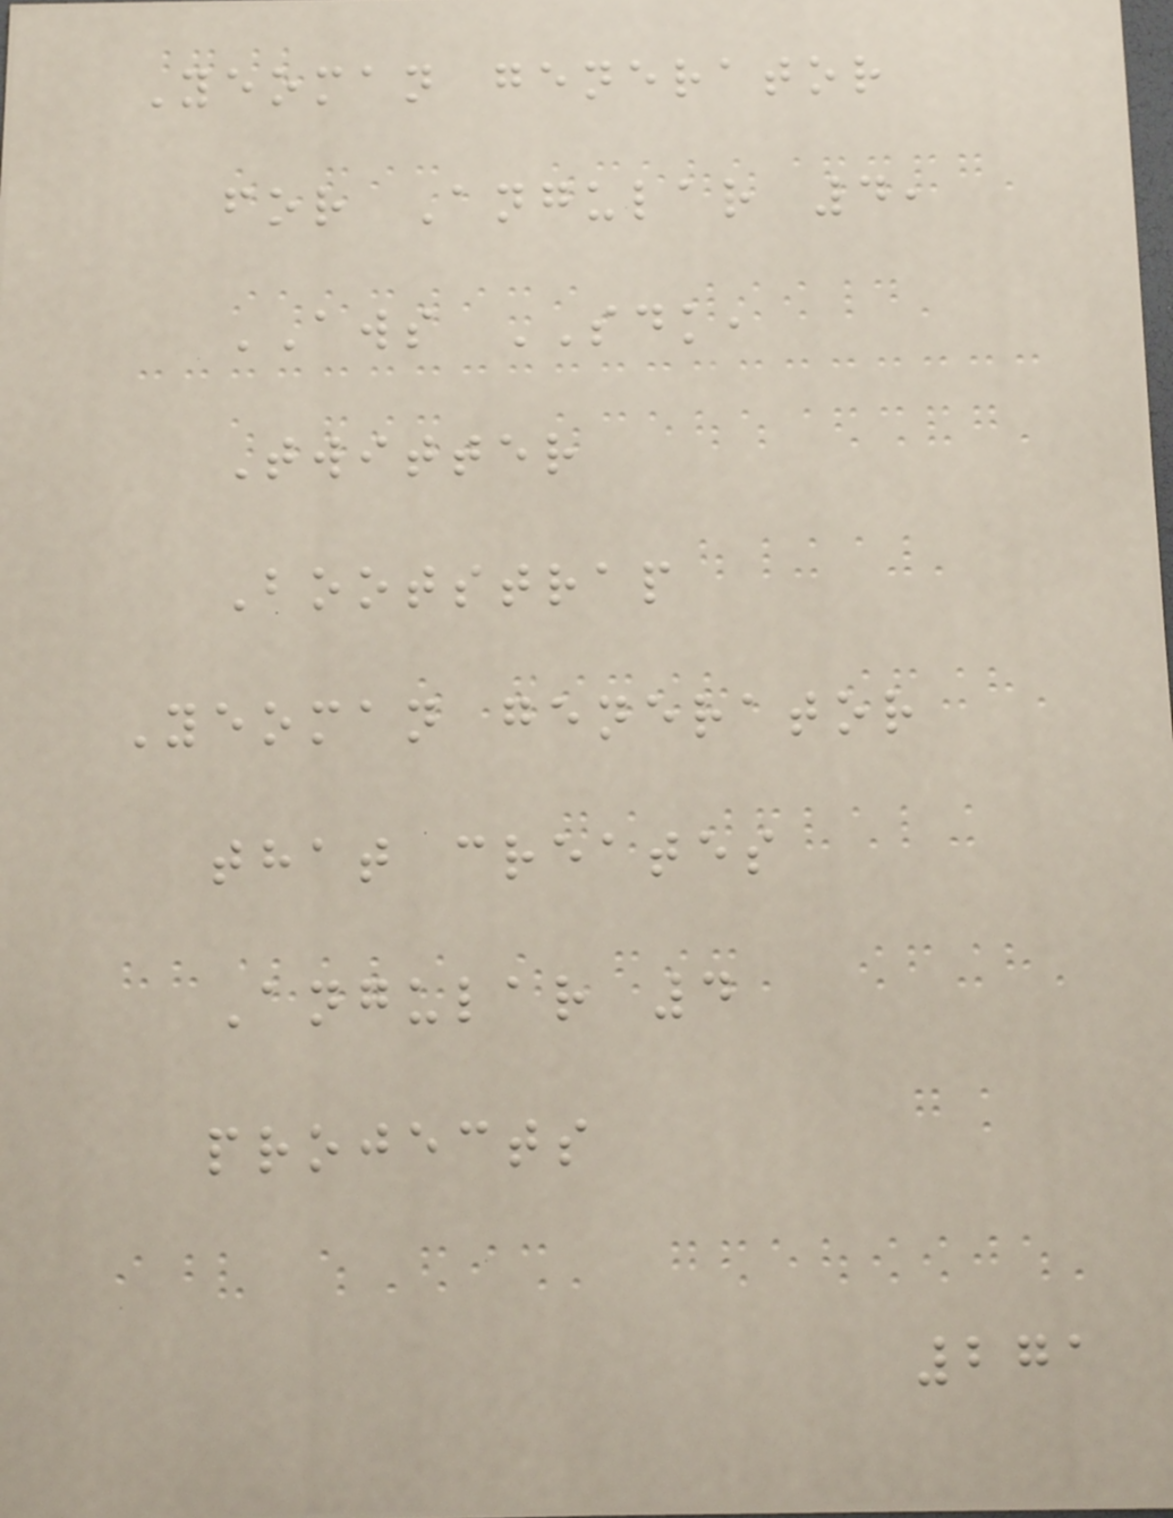Yeoman generator
for Angular 4,
AWS SDK,
Twitter
Bootstrap
Yeoman generator
that creates
Angular 4
projects
271
